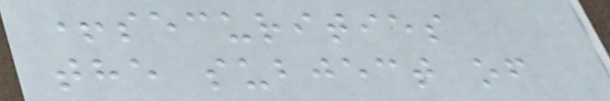+securities
the subject of
